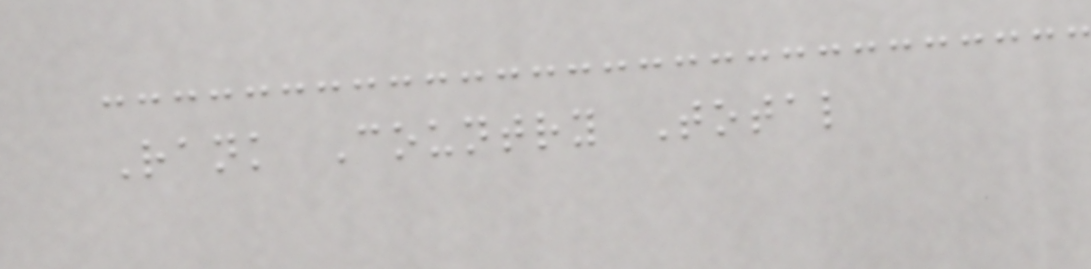Rank Country Total
